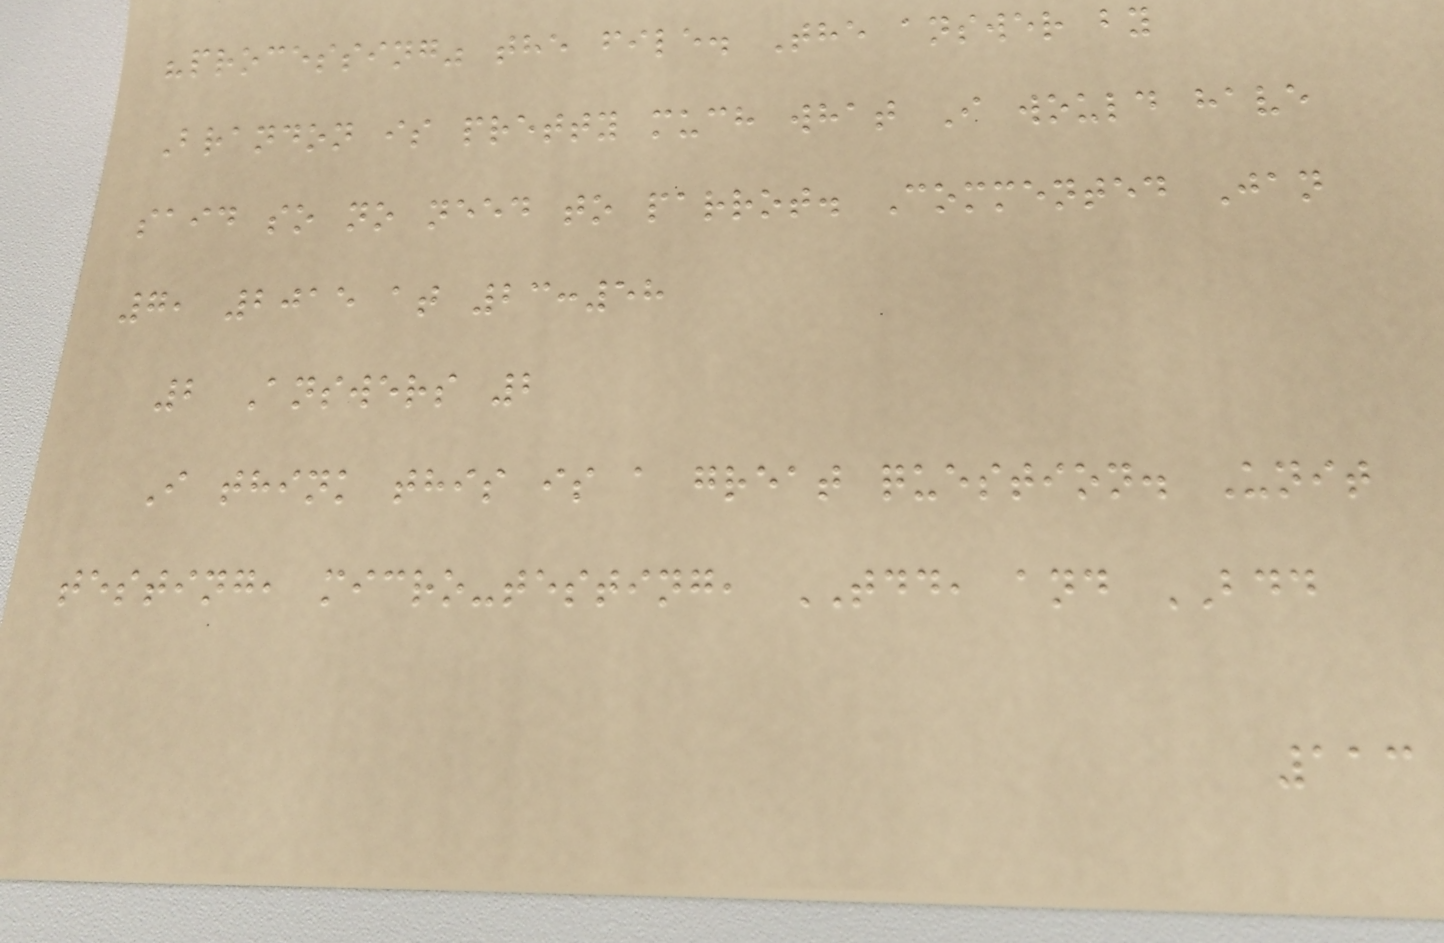"processing" the file. The answer by
Brandon is pretty much what I would have
said so no need to parrot. Commented Jan
7, 2015 at 23:58
2 Answers 2
I think this is a great question. Unit
testing, micro-testing, TDD, and BDD
113
